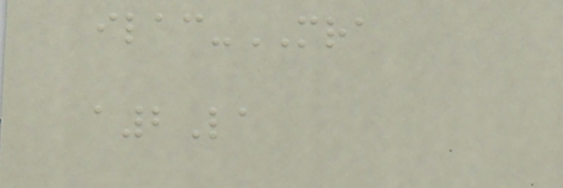ilac-MRA
a2La
